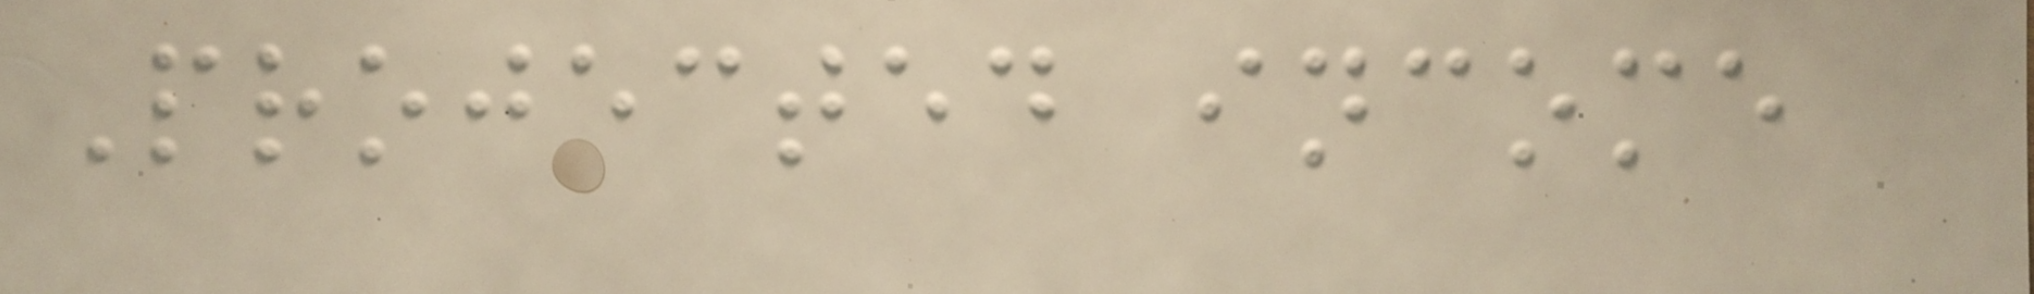Projected income
